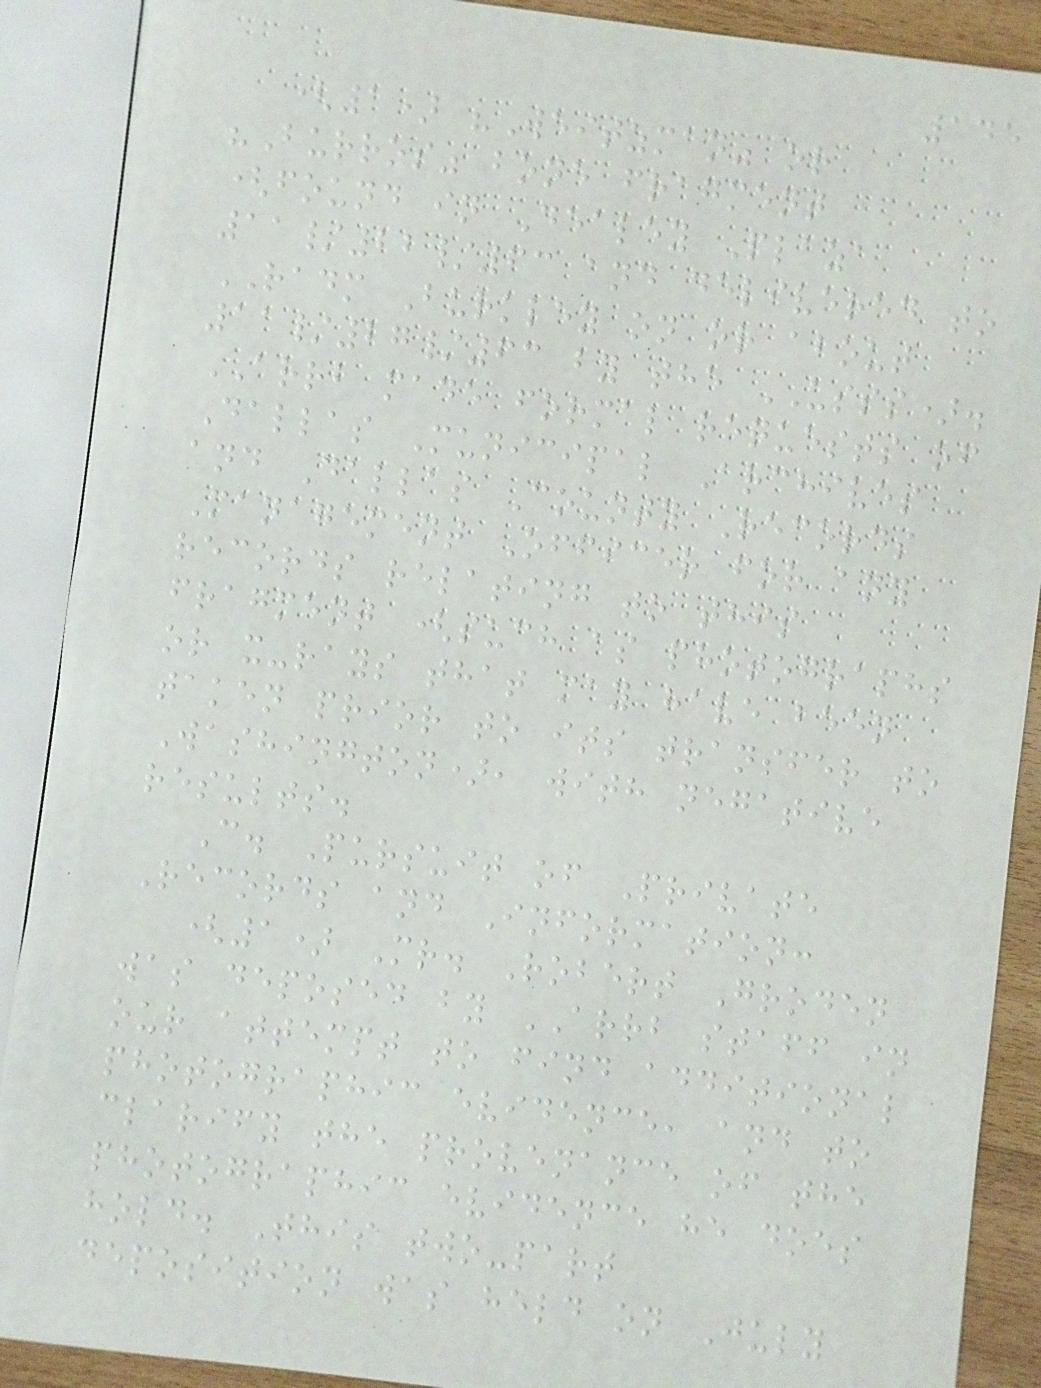145
(1) "Weitzman" or
"Burros" bone fragment
(found in Dealey Plaza
11/22/63 and delivered to
RADM Burkley on or about
11/27/63 by the USSS).
ARRB made formal requests of
Dallas Municipal Archives
and Dallas County Records
Management Officer for any
records relating to this
fragment (such as photographs
or x-rays that may have been
taken prior to its transfer to
Washington), with negative
results.
C. Pursuit of Private
Records and Information:
(1) Mr. Robert Groden
was deposed by ARRB staff in
our attempt to find additional
photographic evidence, and to
clarify the provenance of the
photographic evidence he does
hold. This two-part
deposition was held on July
